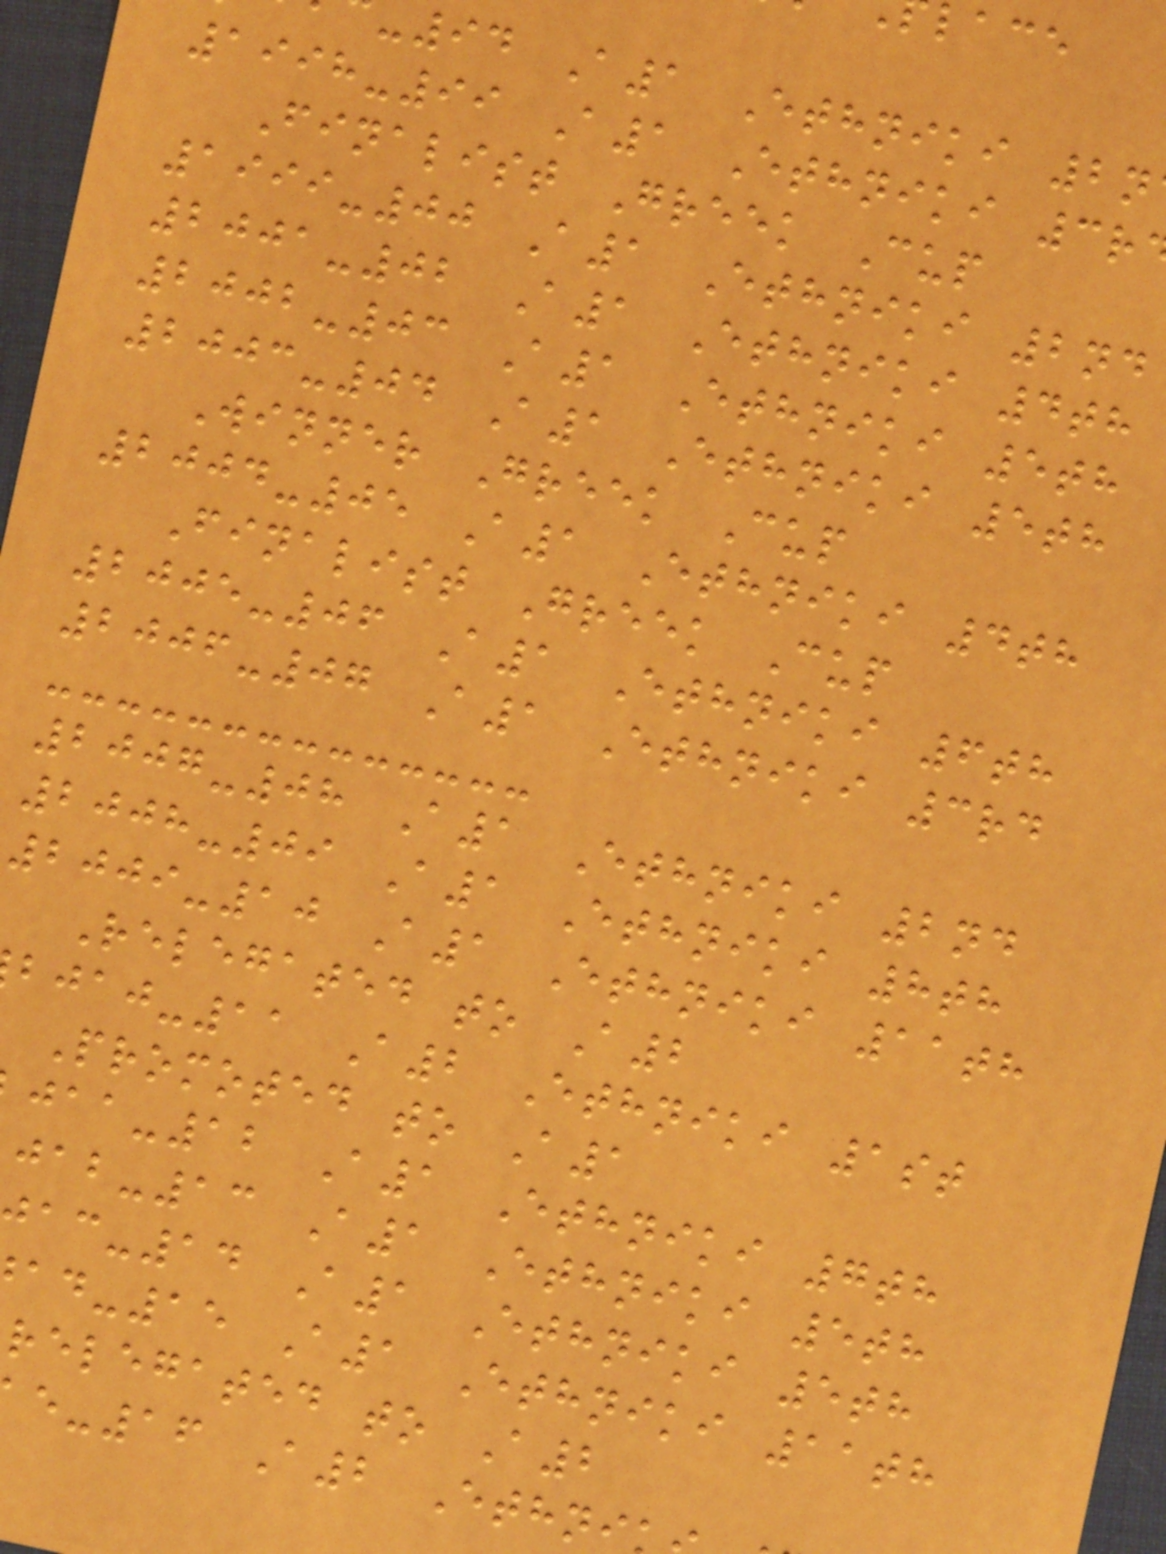-94 A1 Ethniki 2n
1998-99 A1 Ethniki 3r
Finalist Greek Cup
1999-00 A1 Ethniki 2nd
2001-02 A1 Ethniki 4th
2002-03 A1 Ethniki 5th
2003-04 A1 Ethniki 5th
Winner Greek Cup
2004-05 A1 Ethniki 4th
Finalist Greek Cup
2005-06 A1 Ethniki 6th
2006-07 A1 Ethniki 3rd
2007-08 A1 Ethniki 2nd
2008-09 A1 Ethniki 8th
2009-10 A1 Ethniki 11th
Relegated to A2
-11 A2 Ethniki 1st
Promoted to A1
-12 A1 Ethniki 7th
-13 A1 Ethniki 5th
-14 A1 Ethniki 5th
-15 A1 Ethniki 11th
relegated to A2
-16 A2 Ethni
